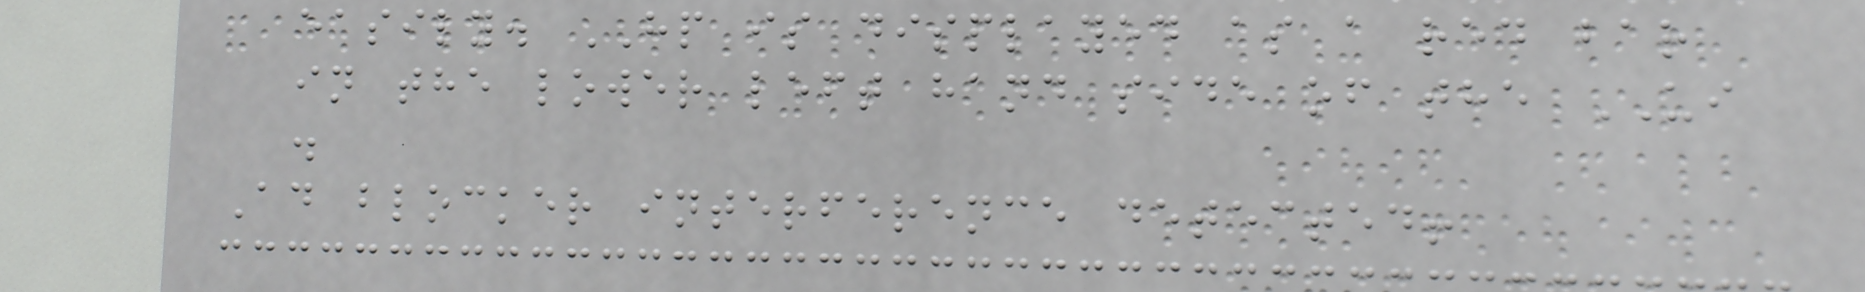easily. HP is displayed as a red bar
in the lower left hand side of the UI
.
Ad blocker interference detected!
